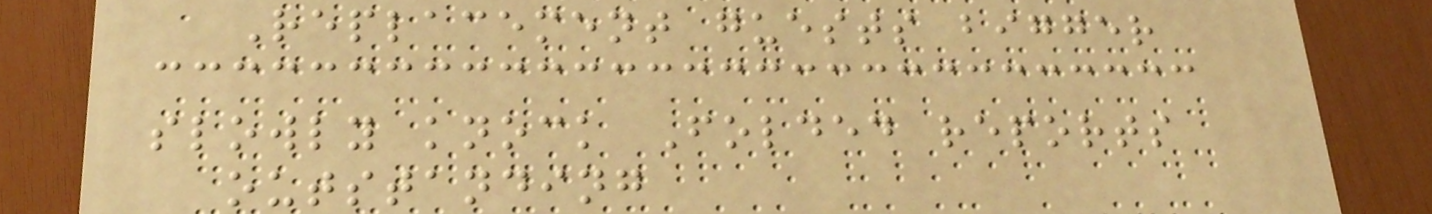Replacement guests bigger
slowly knock Folded reports
outstanding
